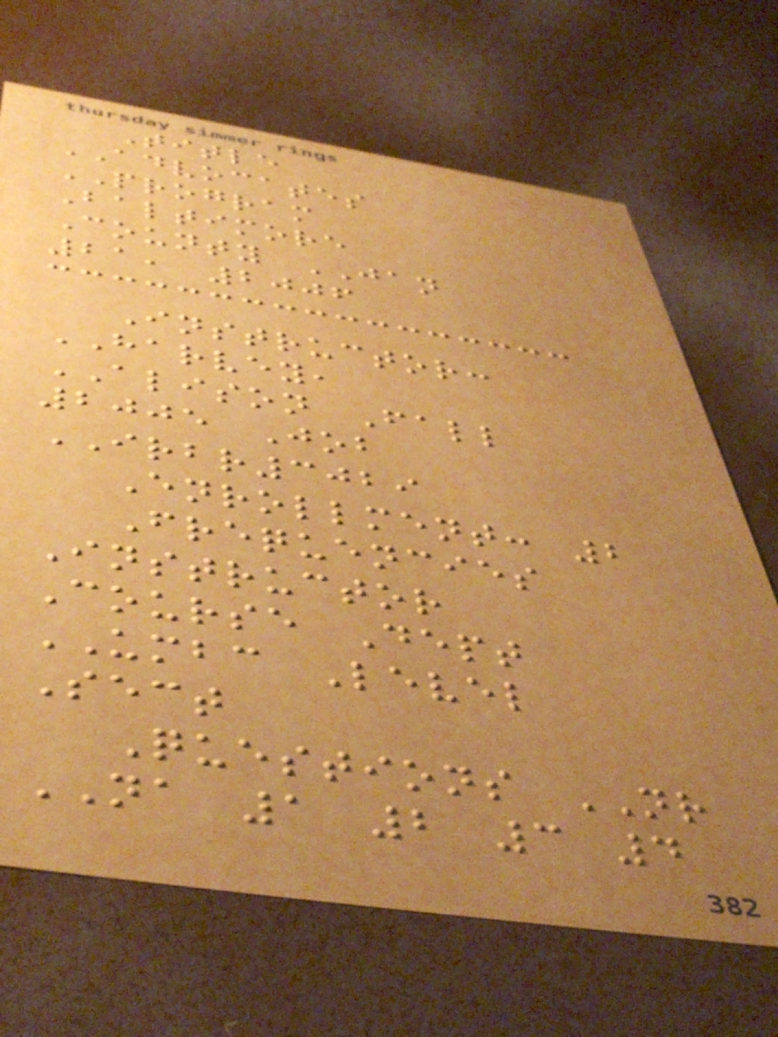Title
ADVOCATES
PROGRAM
Baltimore
County JAN
21, 2006
Instructor:
HARVEY,
ALISON Fall
2005 Job
IRBR3029
Enrollment: 2
Frequencies
Instructor
Course Dept
UMBC Level
Sect
Questions NR
NA 1 2 3 4
